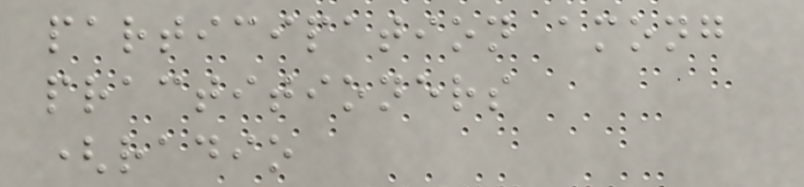participation among
practitioners
(radio
